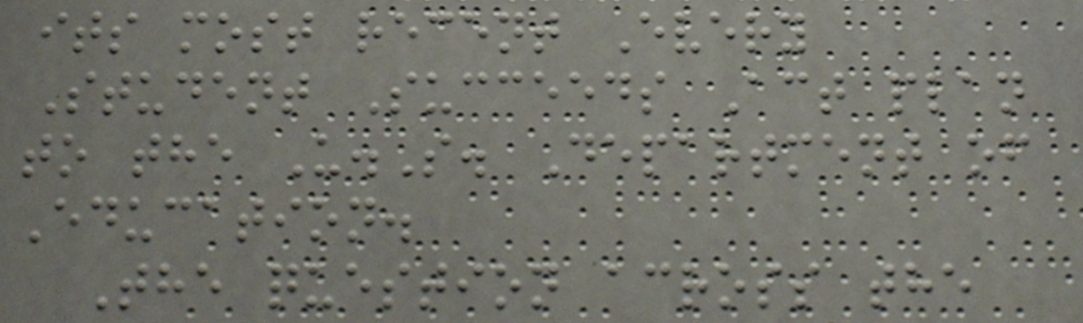its most recent Every
Student Succeeds Act plan
to the U.S. Department of
Education.
The question across the
